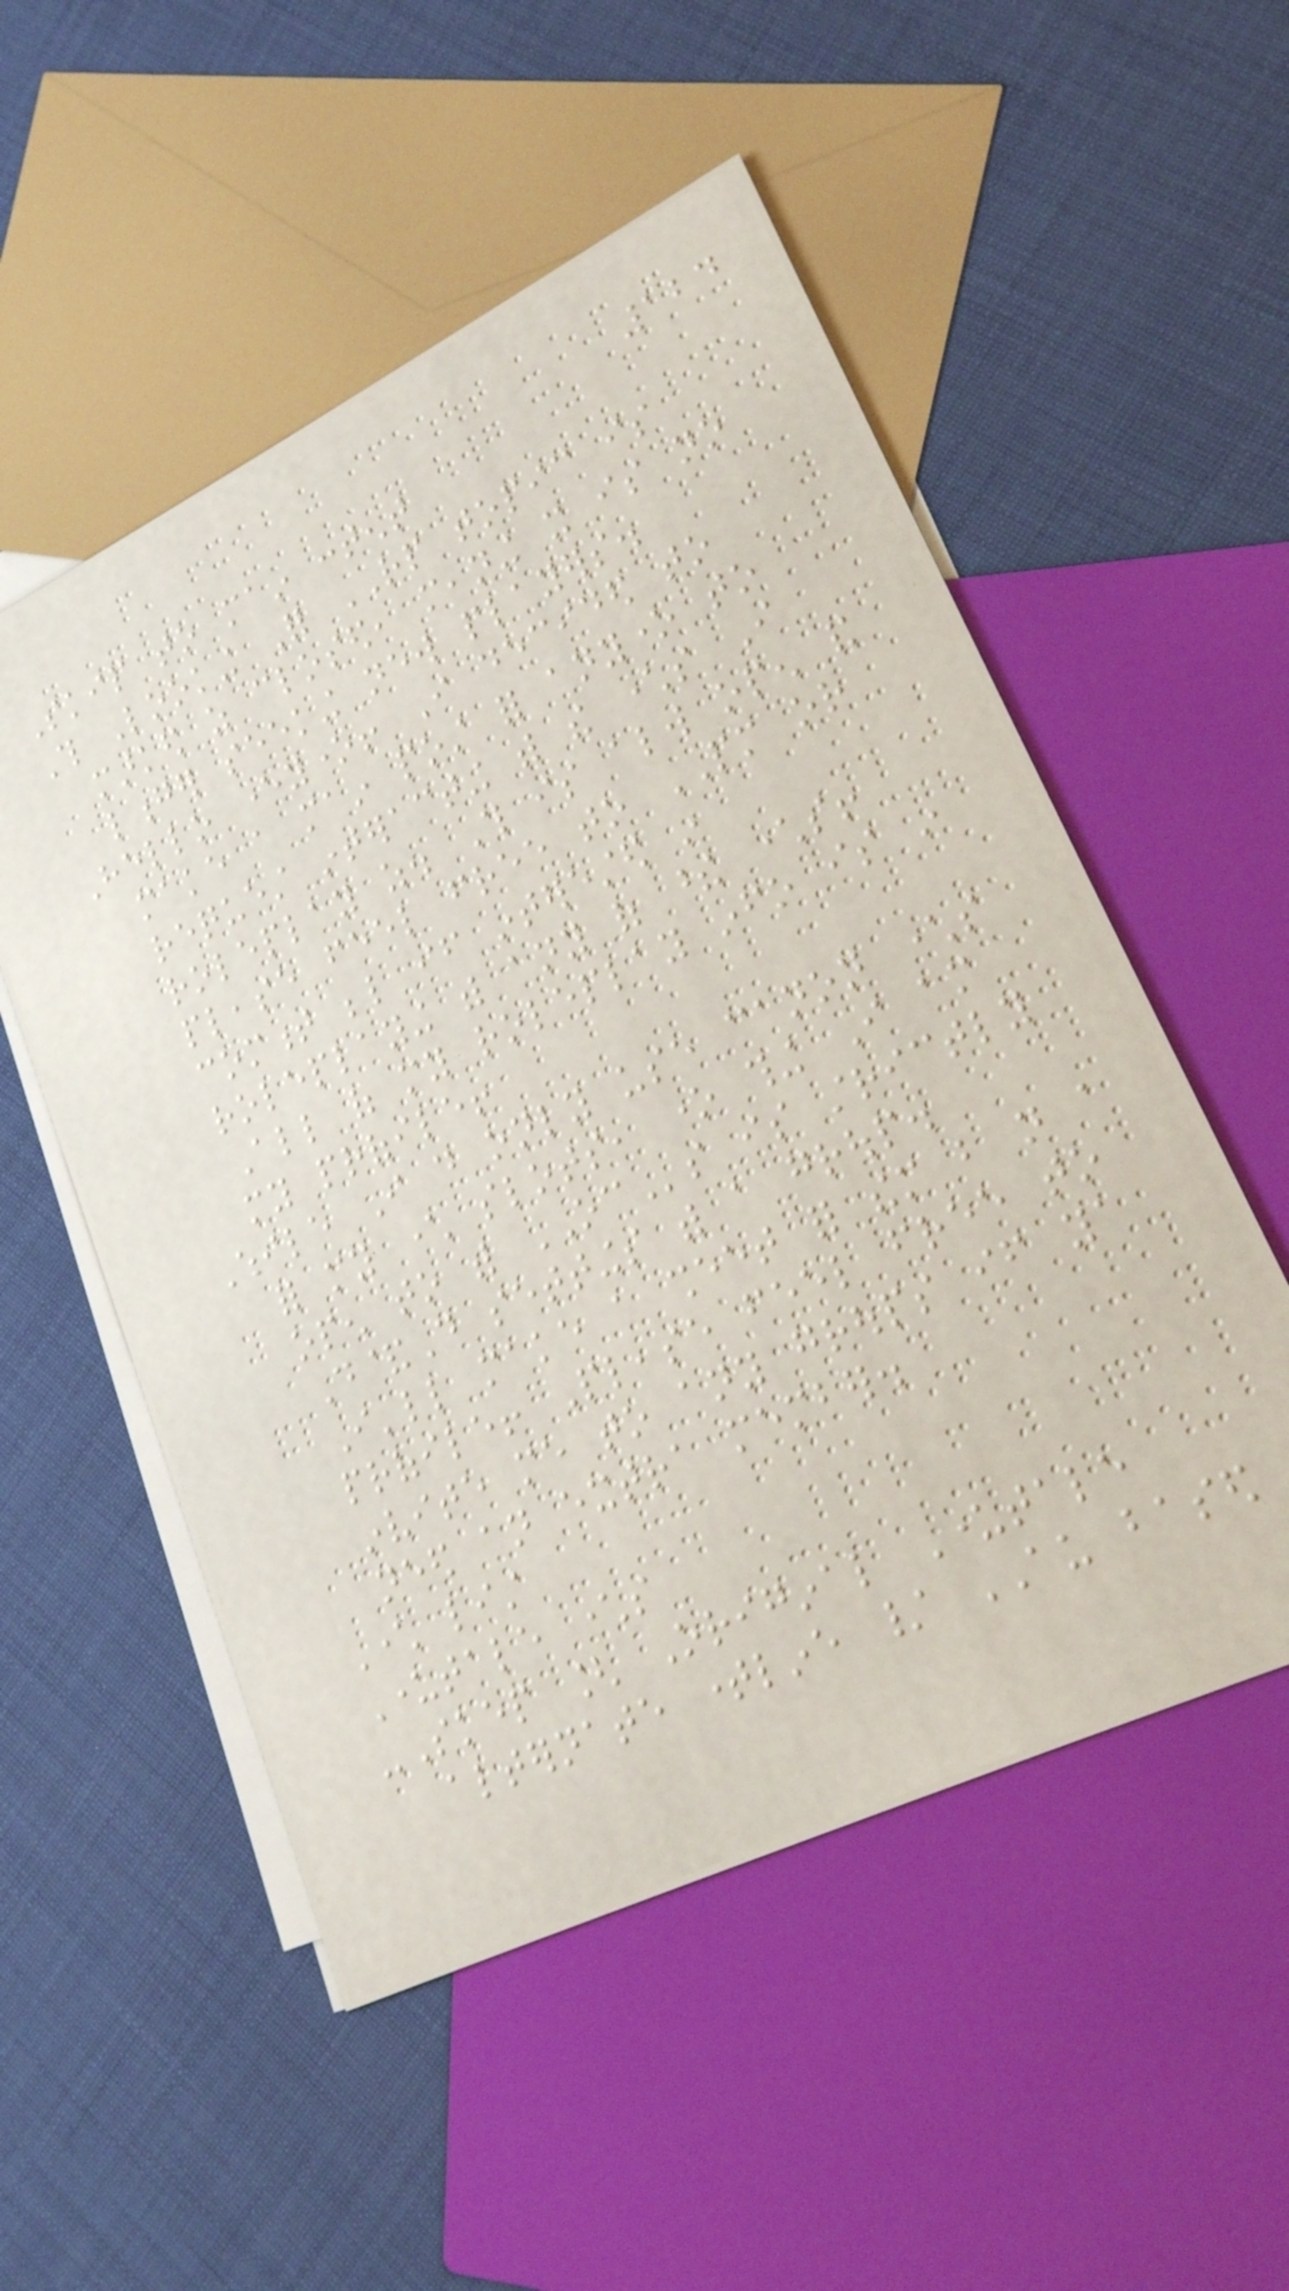124
Skip to main content
This Looking For RP topic is
marked as closed, meaning it is no
longer seeking new players.
Hello everyone! I decided to
make a main post for anyone to
request interacting with the characters I
roleplay as. This is always open and
please feel free to PM or
comment below if interested in
roleplaying with any of these characters!
All of my roleplay info is in
my profile!
While I do only use canon characters
for my character slots, one thing I am
open to with OCs is strictly
D&D settings with a group.
I'll make a sheet for them but not a
profile! Please feel free to
invite me to any groups if ya
need an extra member.
Character list
Undertale characters
-Skep [ Original Undertale
alternate timeline / AU based
